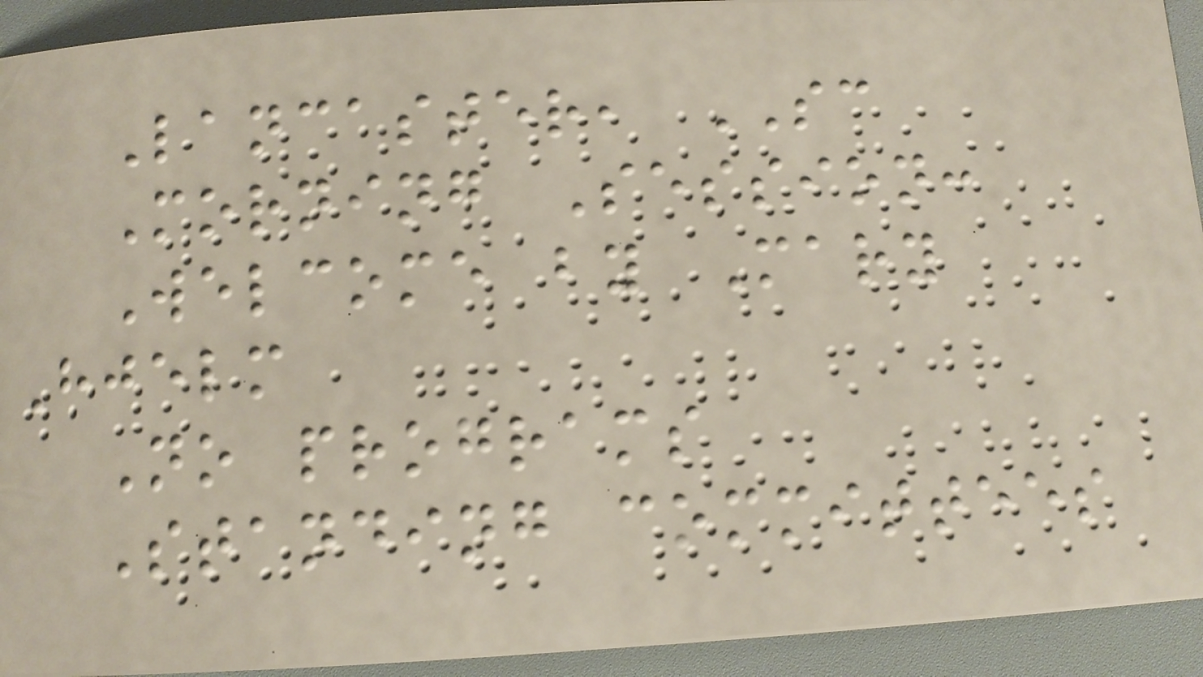Lancaster, SC
Morning Session:
Welcome by Mary
Hjelm
No programs
Standing committees
